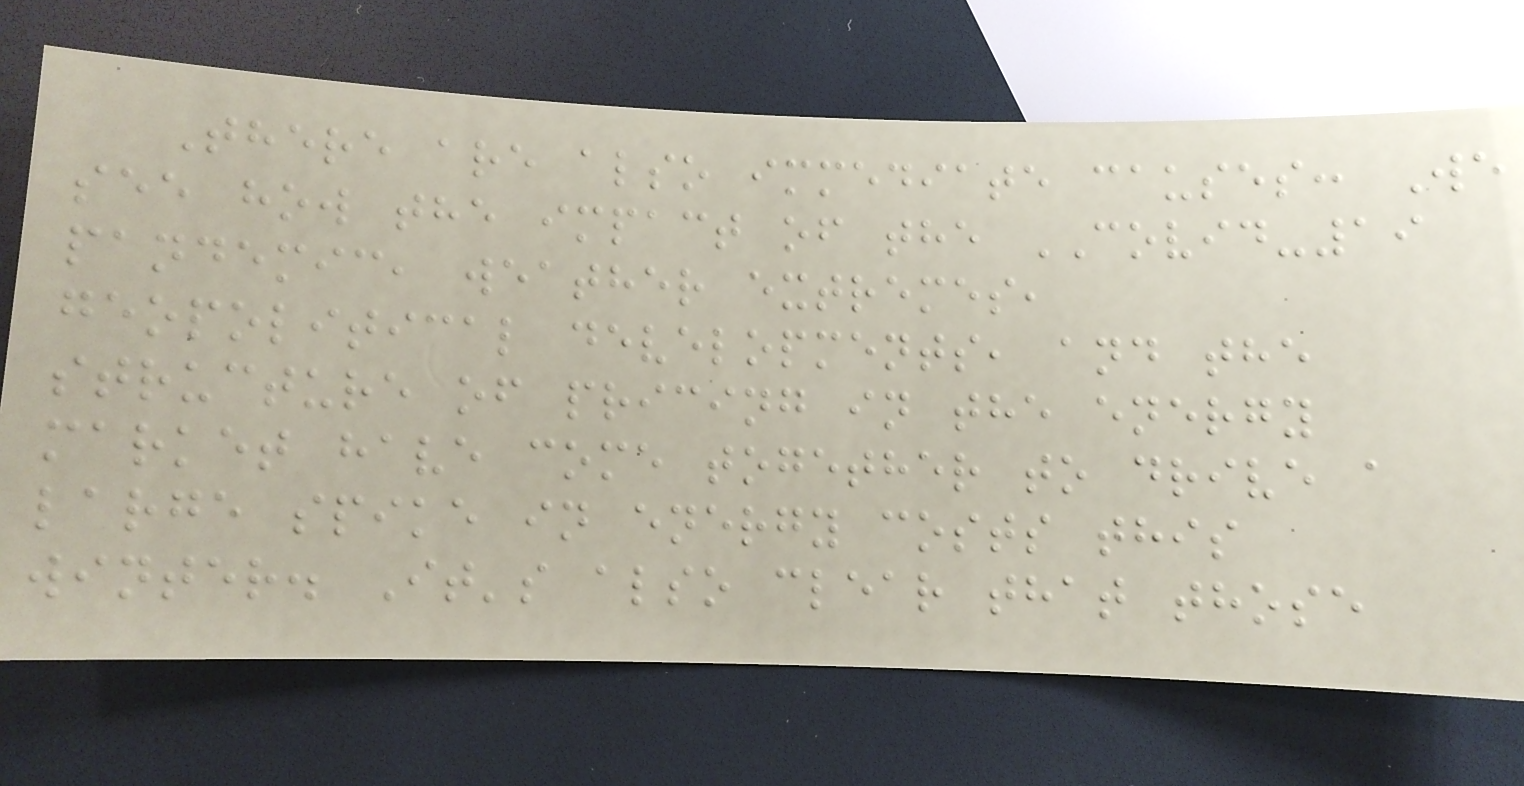There are also immediate causes: We
see how the impact of the COVID-19
pandemic, weather extremes,
geopolitical developments, and the
structure of pricing in the energy
market have come together to drive a
large spike in energy costs this
winter. It's also clear that those
